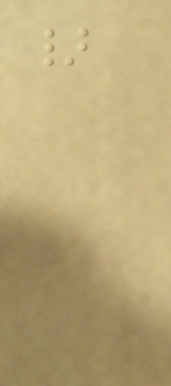}
